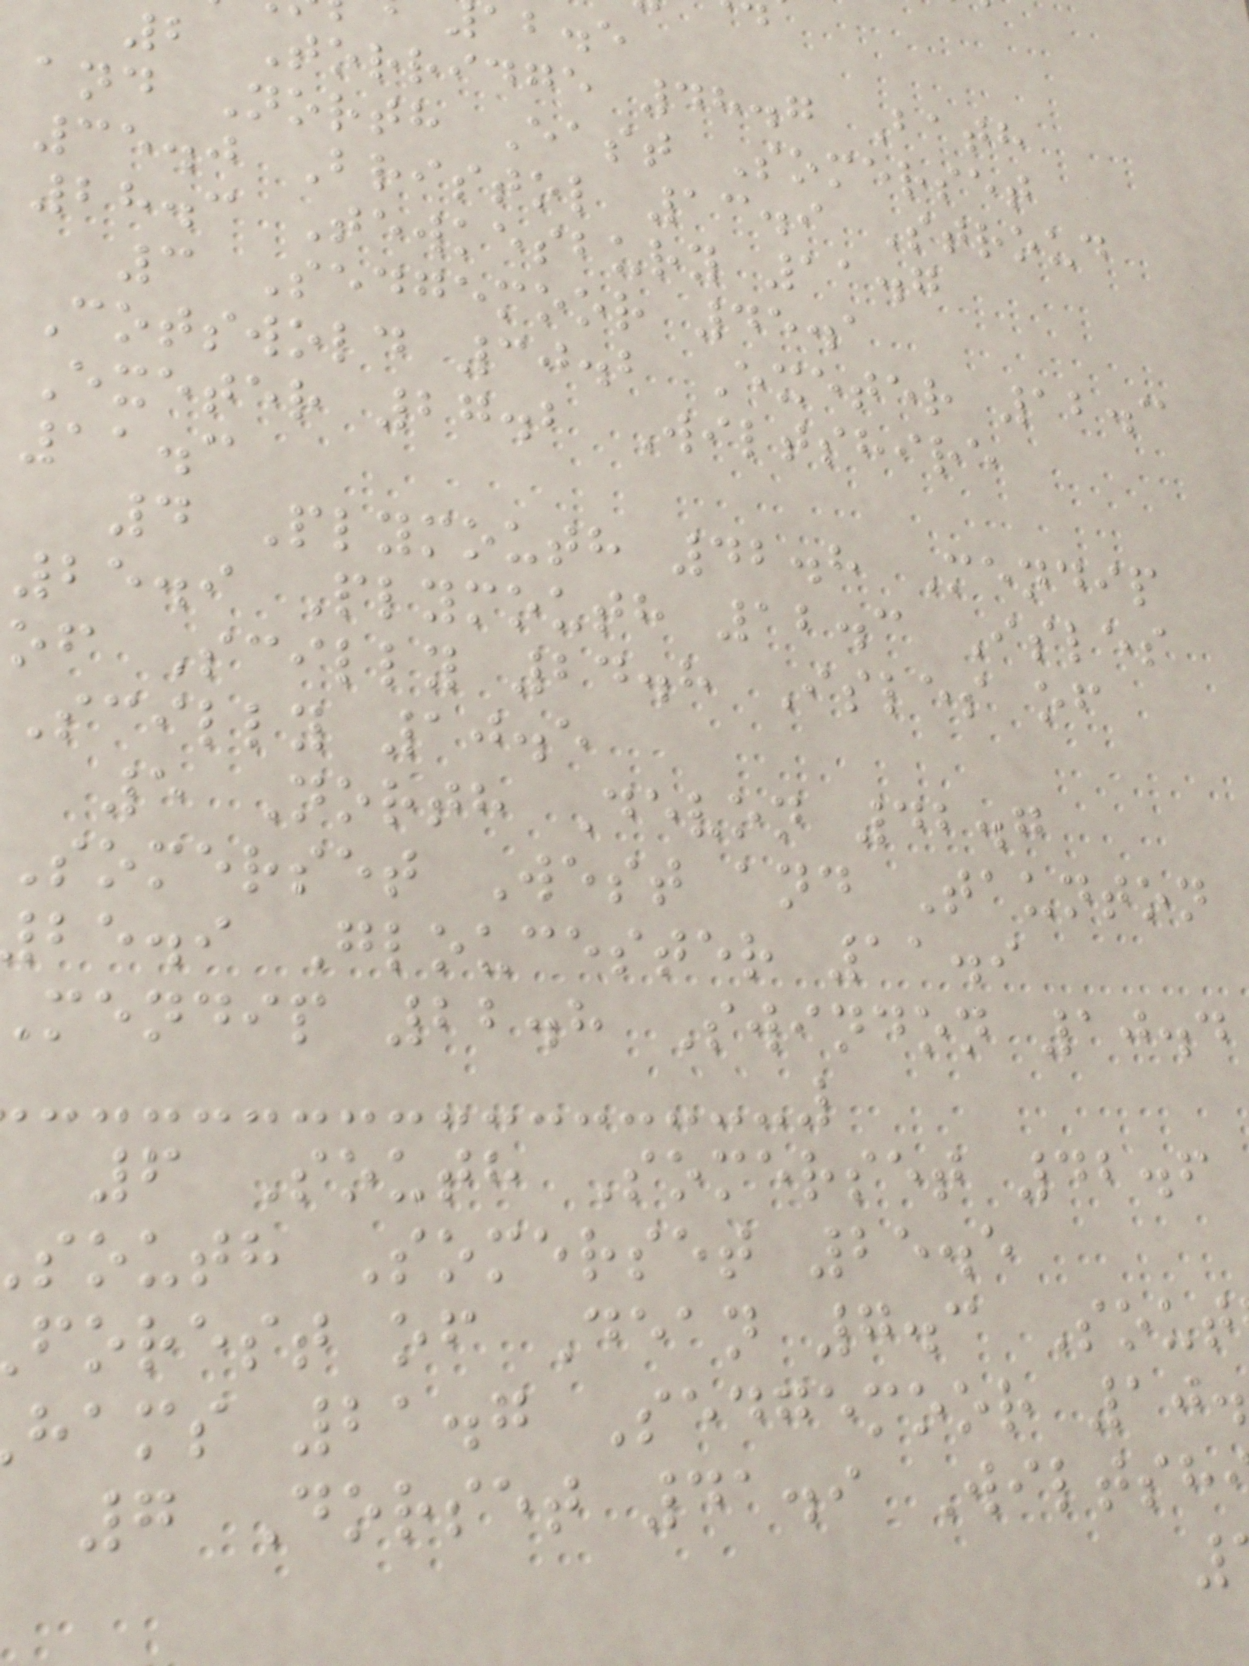ab.e
2 Torridge 48.7 Bath
and North East Somerset
35.0 Bristol 13.9 Stroud
28.3 Tewkesbury 11.7
3 Sedgemoor 45.1
Cotswold 30.2 Exeter 12.3
Exeter 27.2 Wiltshire
11.3
4 Plymouth 42.8 Mendip
25.9 Plymouth 12.3 Isles
of Scilly 24.8 Isles of
Scilly 10.5
5 North Devon 42.7
somerset West and Taunton
be.i Gloucester 11.9
mendip 22.8 Swindon 10.4
6 South Somerset 42.6
south Somerset 25.5
forest of Dean 7.3 Sout
hams 21.7 Sedgemoor 10.
7 Dorset 41.9 Wiltsh
